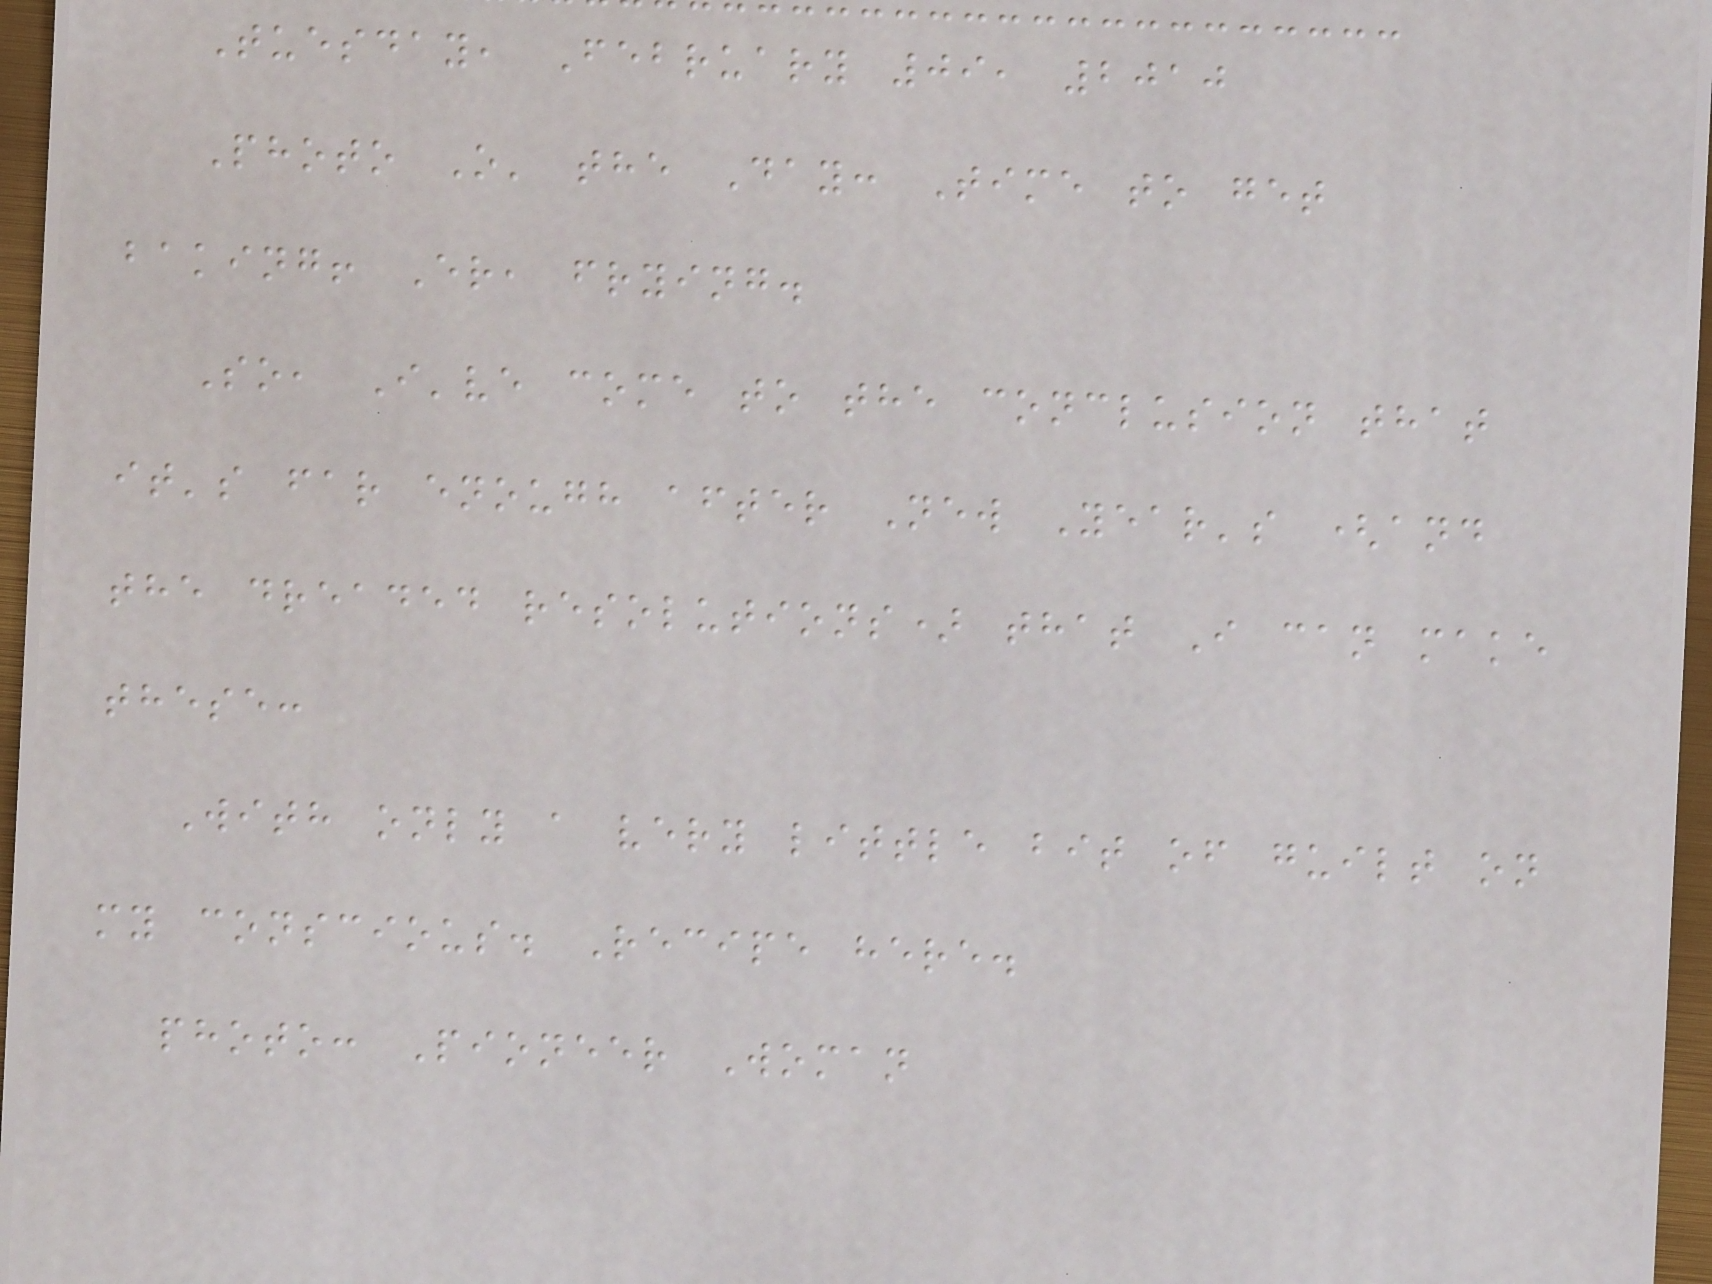Tuesday, February 09, 2010
Photo O' the Day: Time to get
baking! Er, frying.
So, I've come to the conclusion that
it's far enough after New Year's (and
the dreaded resolutions) that I can make
these:
With only a very little bit of guilt on
my conscious. Recipe here.
photo: Pioneer Woman
